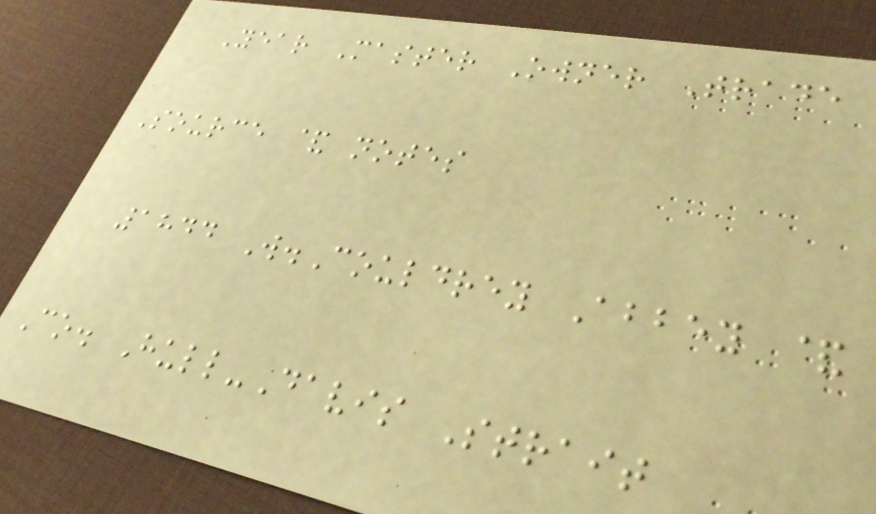Year Master Owner Trade
Source & notes
1844 W.Couldrey Abbey &
Co. Hull-Davis Strait
